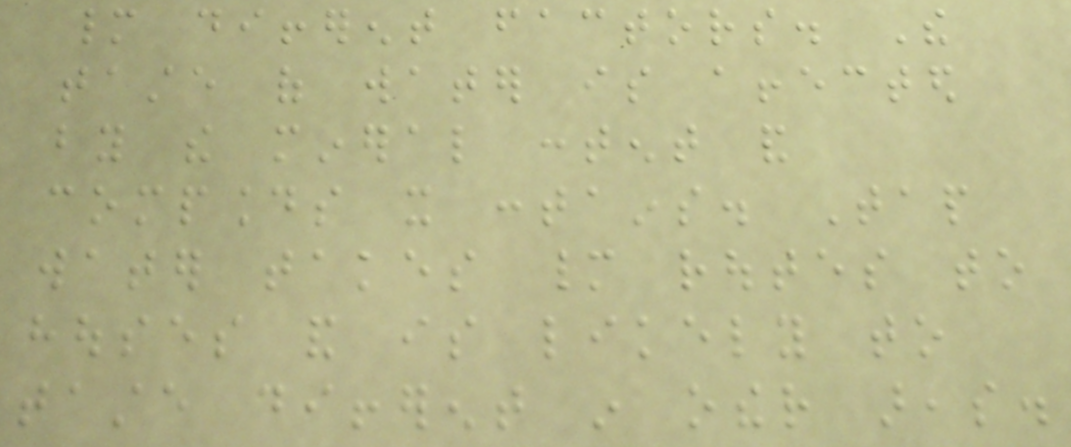many different factors. The
taste of water is affected
by the mineral content and
compounds it contains. Tap
water takes many routes to
houses and is likely to
taste different in other areas.
